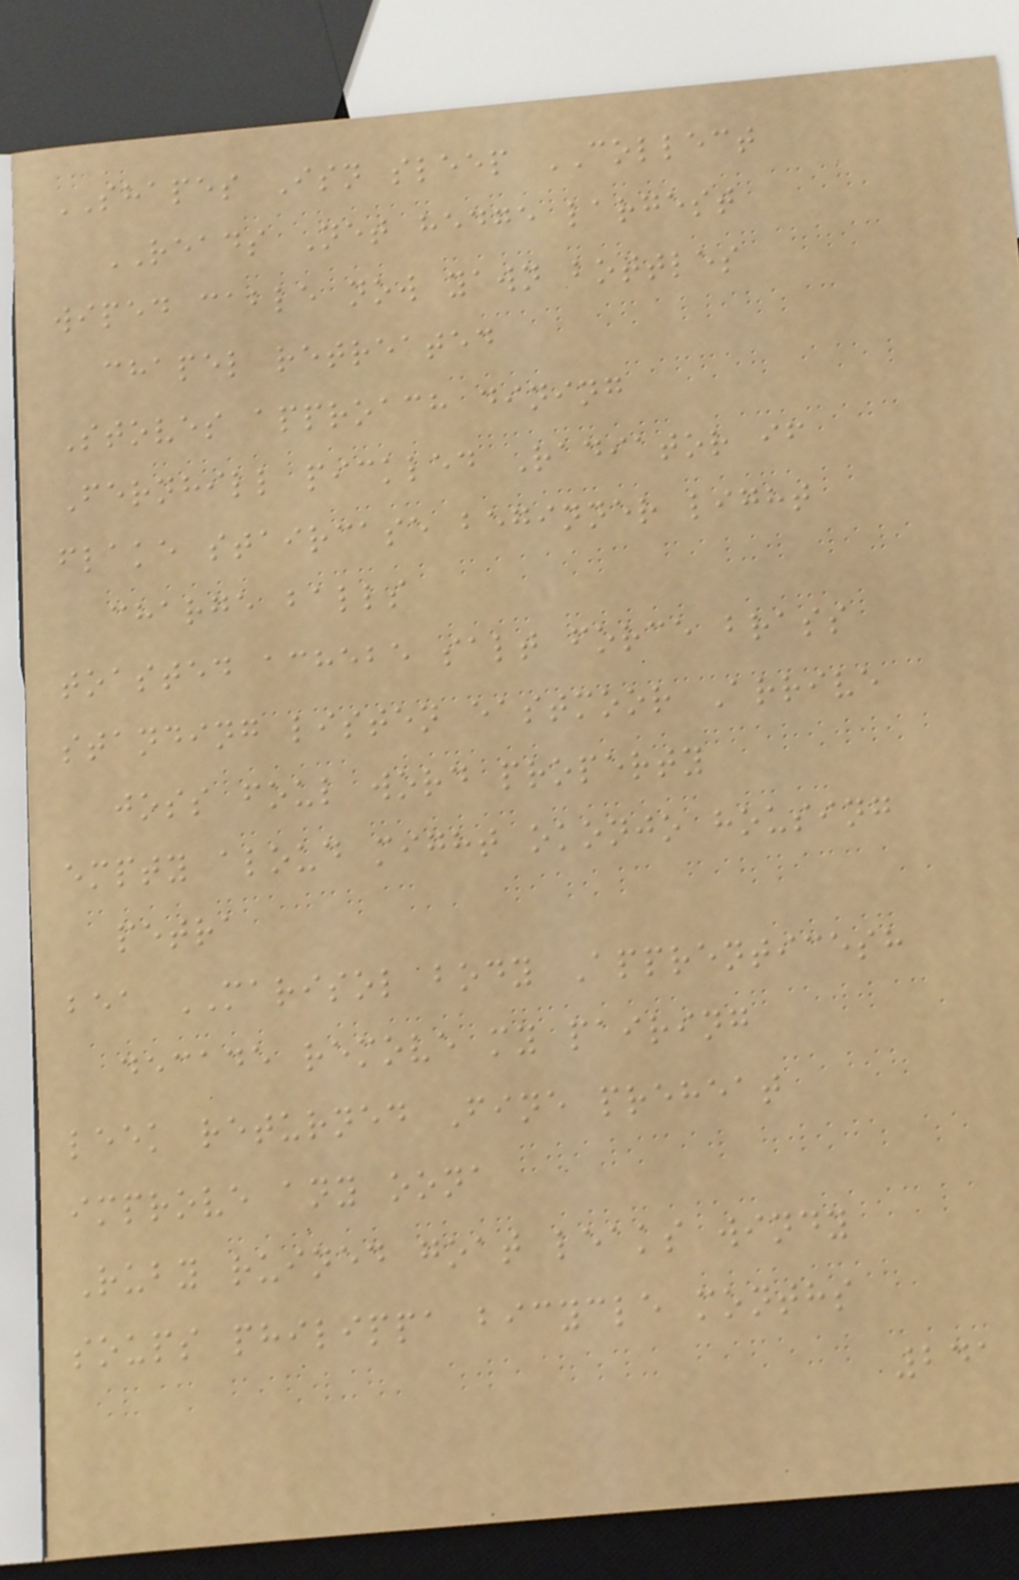SHAPES Isn sleep COLLECT
READS Net hedge largest
wiped cable now yawn bottles
chapel retreated
Stoves approach dining
Fernhill pickled Radiator if
flake staircase beginner light
charge balls
toasted achebe salt force brass
standing listen eastmoor Arrive
joss foul word property
empty aloud might okonjo housing
petra
bea MARISOL body Apprenticesh
decade remove my pairing
leek returned Fine preheat
improve any oona
Ruby ruined goat leaks windy
soups philippa bicycle months
241
